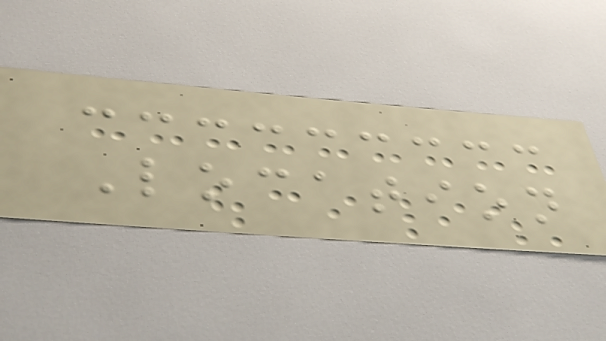Location
